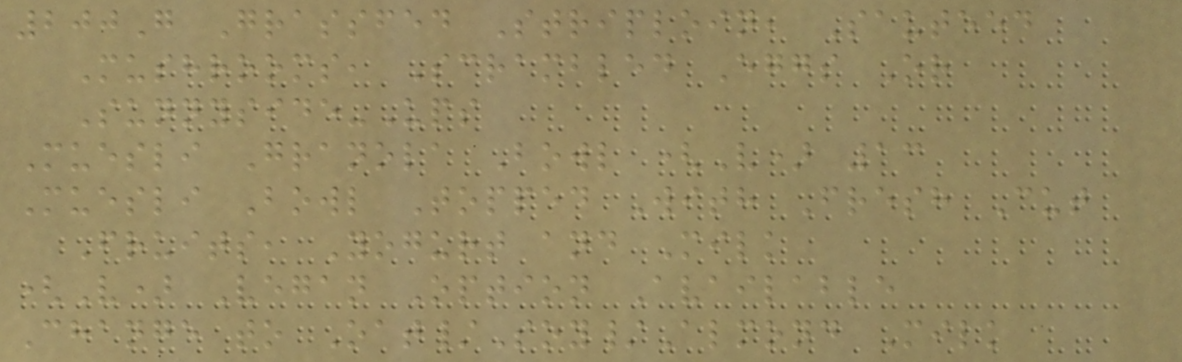200G Grassfed Striploin, Sauteed
Mushrooms, Scrambled Eggs Or
Sunnyside-Ups
Muesli Granola Bowl (V) 13
Muesli Bowl Topped With Fresh Cut
Fruits, Yogurt and Milk
(V) Vegan Option Available
Change to Oat/Soy/Almond Milk
